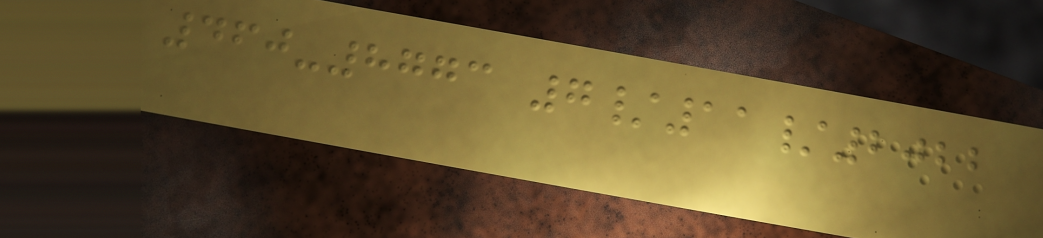460-8773 7/11/2022
